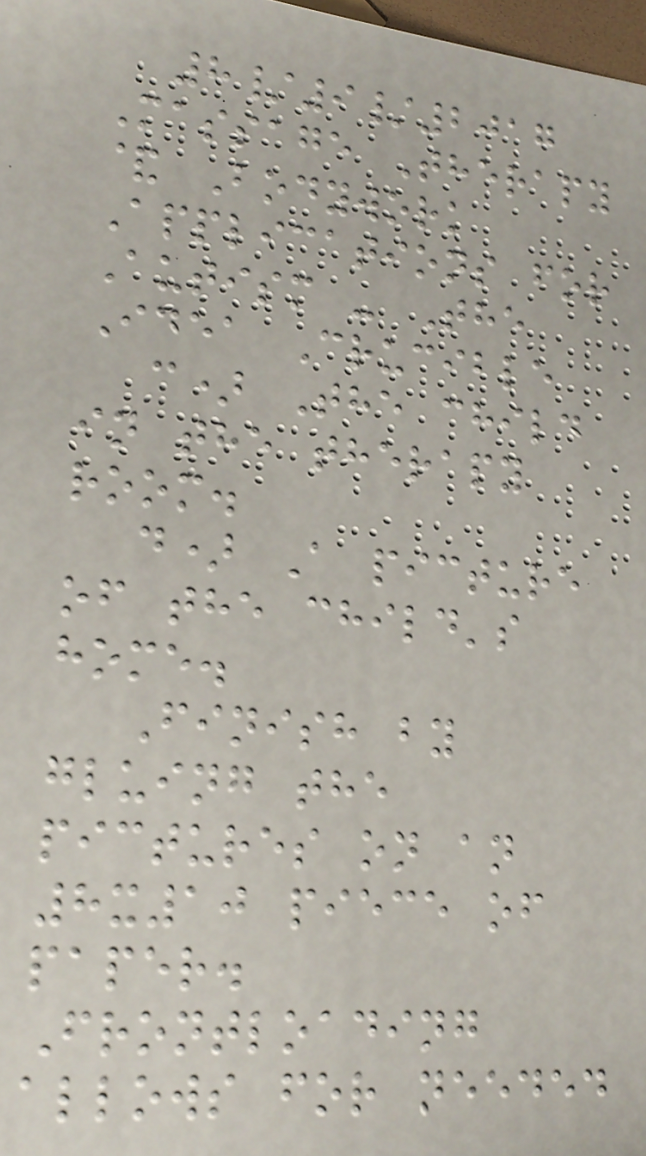8/9/2017
Massage Therapy
& Bodywork
Applications for
Autism - The
Idea Crucible
c) The child
in the therapy
room.
d) A picture
of the child's
home.
Finish by
gluing the
pictures on an
8x10 piece of
paper.
Frontloading
allows for needed
